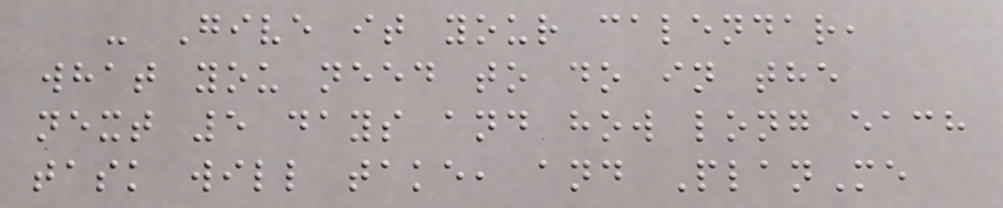- Give it your calendar,
what you need to do in the
next 5 days and how long each
task will take, and PlanMe
